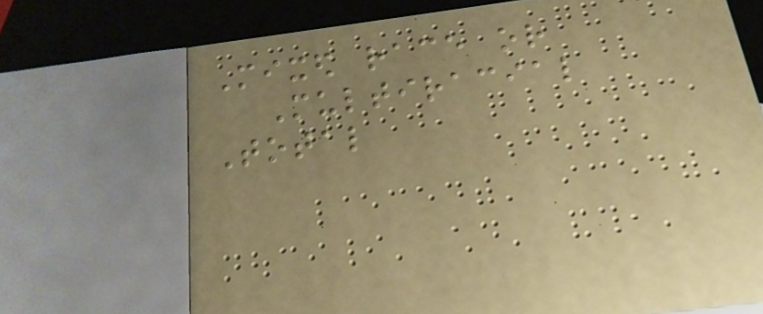Mixed race or
Multiracial
Total
